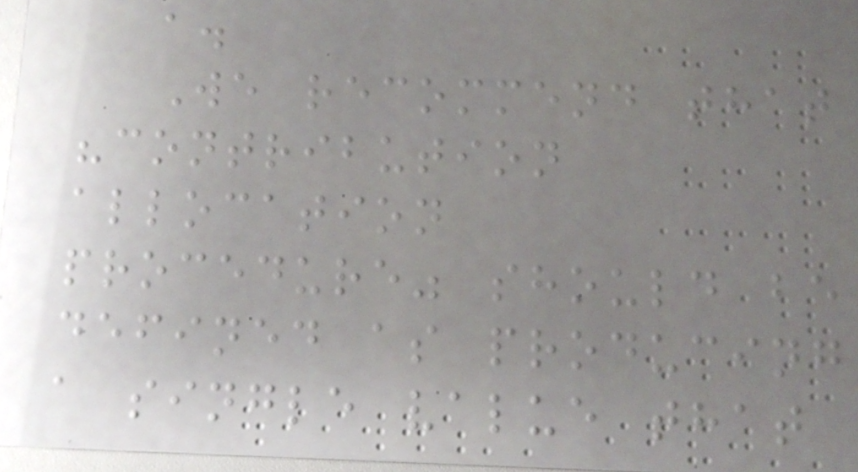a.
We recommend that
"contribution
allocation
procedure" should be
defined as producing
a single value that
